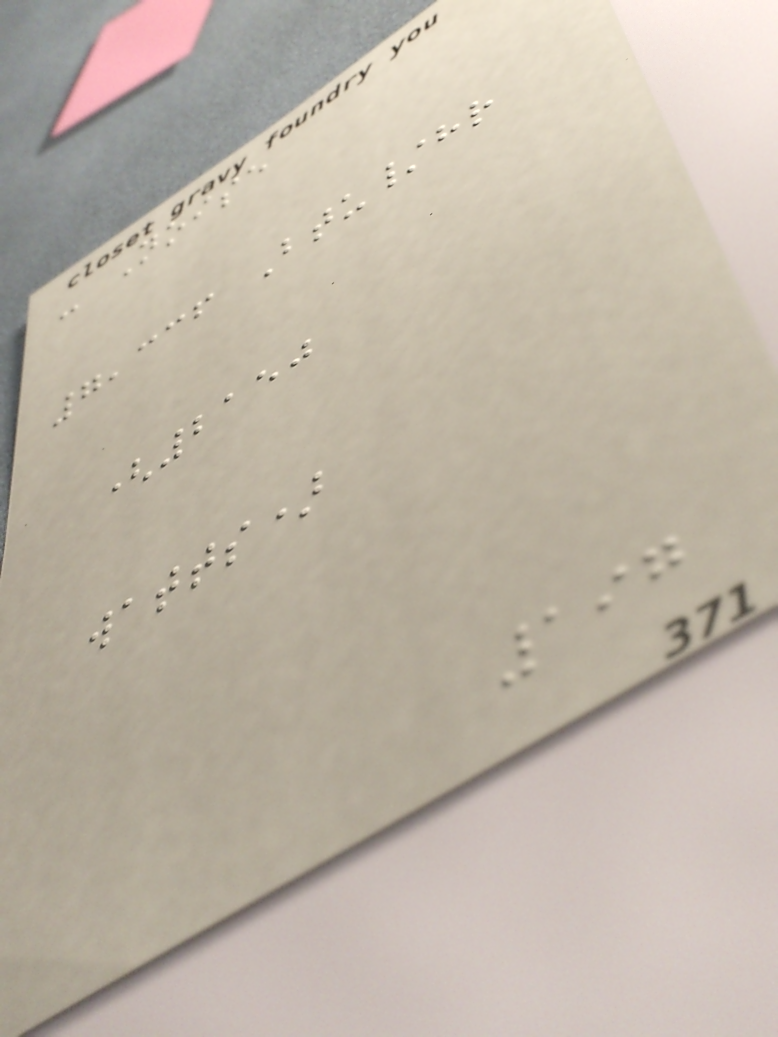- Noise
7,336 Btu/hr
(2150
watts)
197
